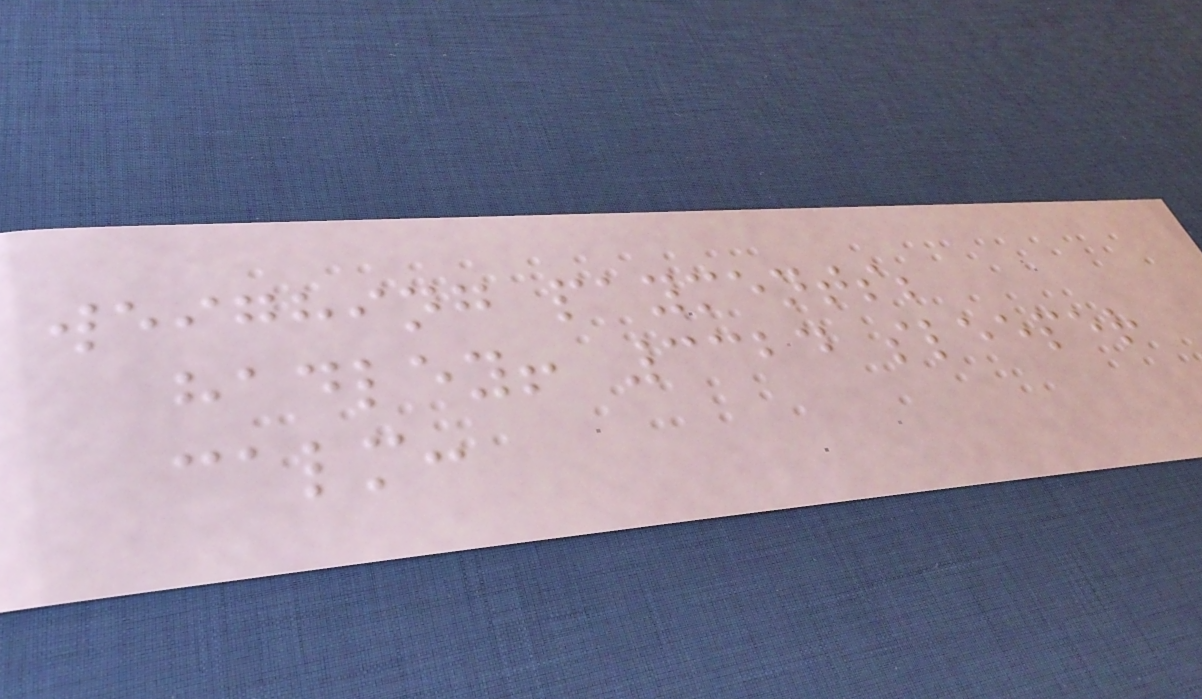weighing payments;
hadley! 3324 sleeper
calm:
